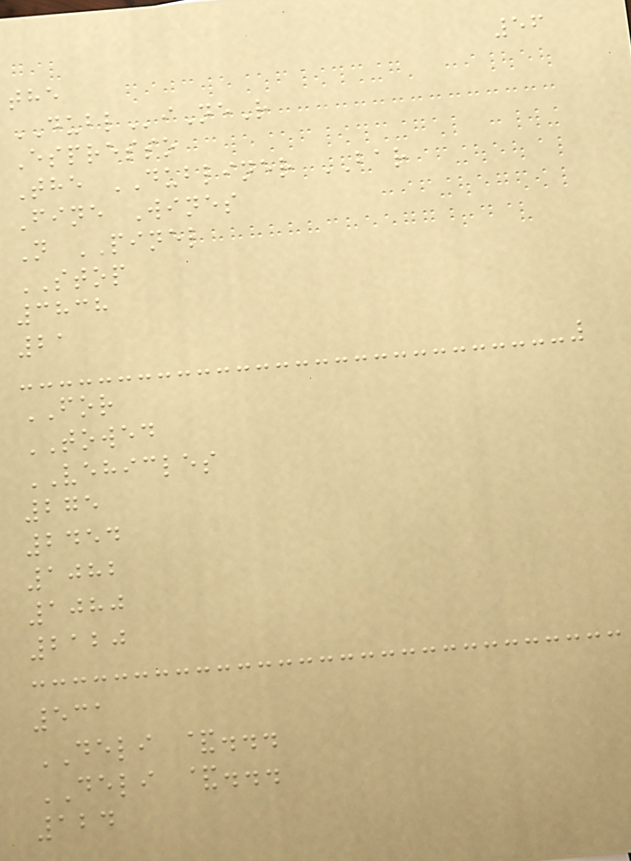56
the
DUBLiNeR
Espresso
The DUBLINER BAR
Fine Wines
N PINEL
STOP
3838
21
FOR
TOWED
VEHICLES
275
2454
1082
1080
2120
531
DELI &...
DELI &...
124
